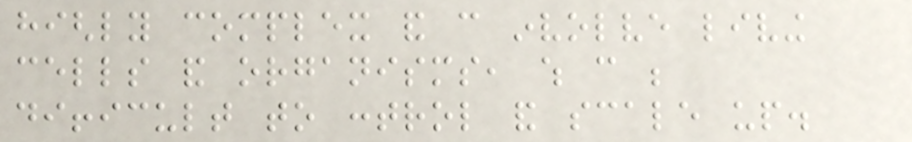highly complex and can involve living
cells and organisms, which can be
difficult to control and scale up.
